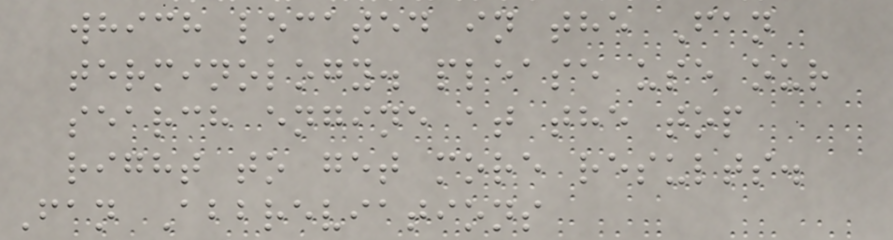which located in the Fan
terminology. please use our
search engine at the top
right to get more results.
Fan Abbreviations
